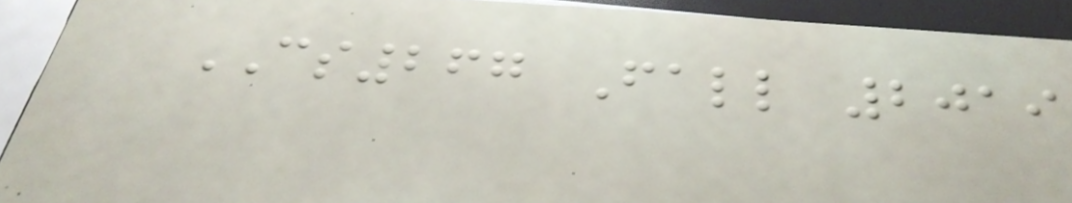CS267 Fall 2019
